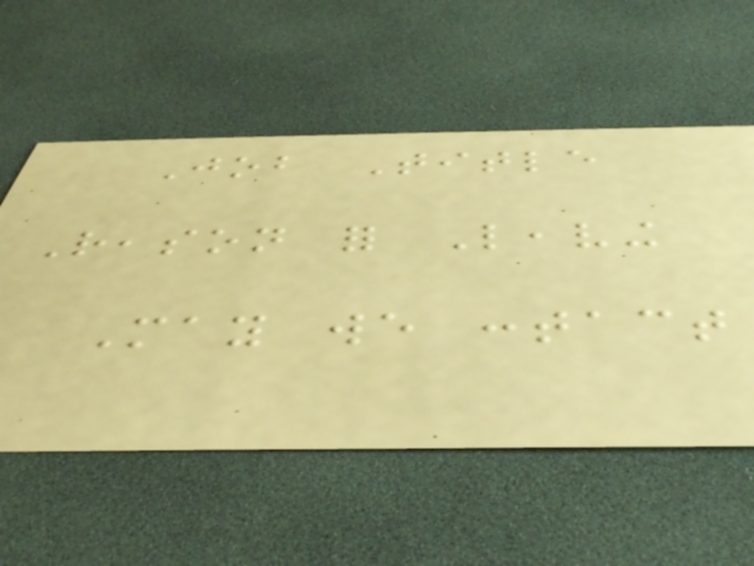Job Title
Reason for Leaving
May we contact
